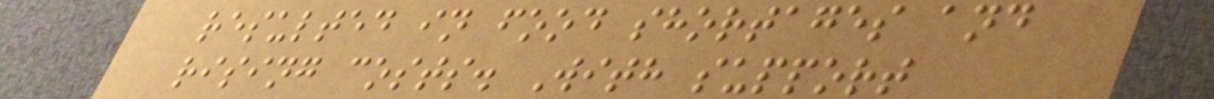resulted in food shortages and
rising costs. With support
